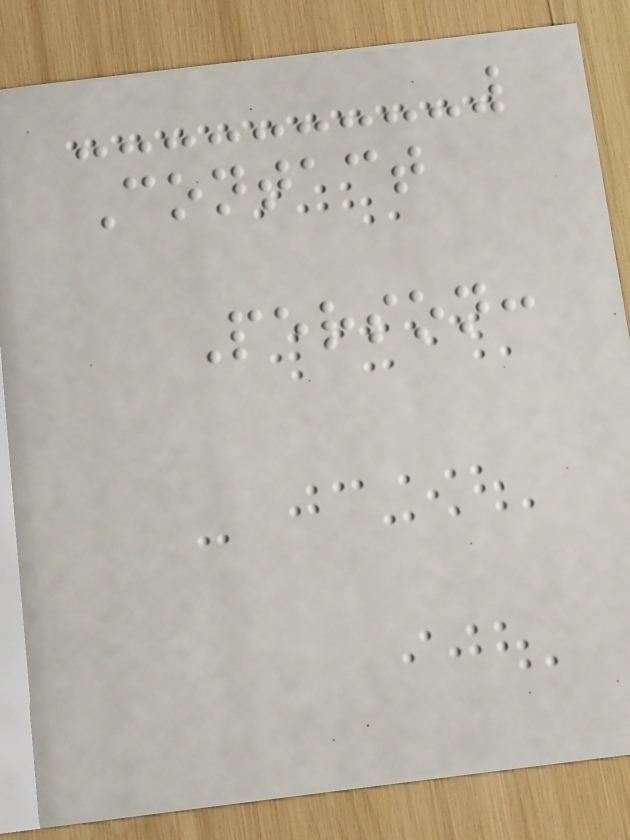Contact
Person:
